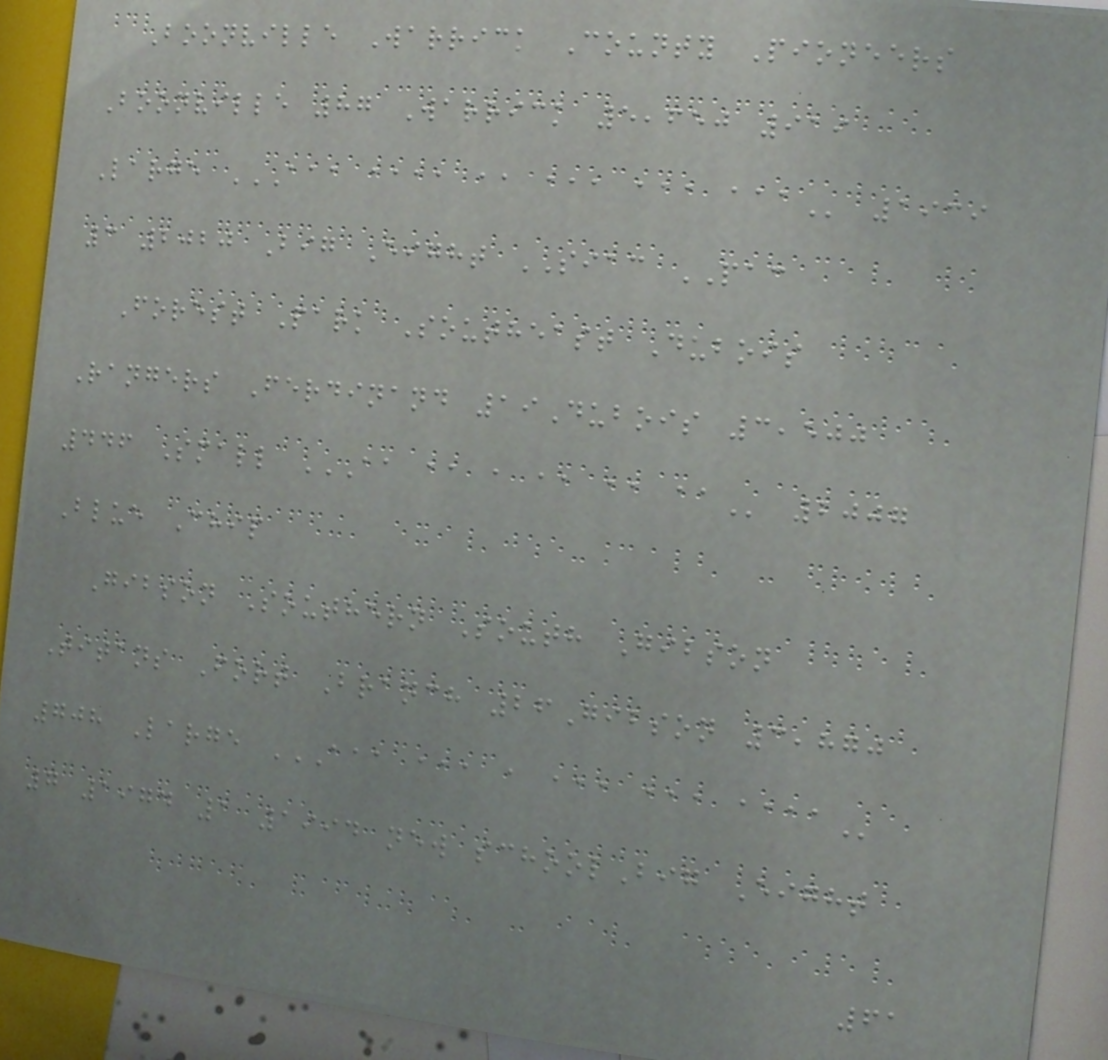Boonville Warrick County Pioneers
Boonville 87 Warrick 5,650 919
Large AAA AAAA AA AAA AAA AAA 1939
3 2020 Big Eight SIAC PAC
Forest Park Southeast Dubois
Rangers Ferdinand 19Dubois 3,500
446 Small AA AA A AA AA AA 2007
Blue Chip
Gibson Southern South Gibson
Titans Fort Branch 26Gibson 3,870
708 Large AAA AAA A AAA AAA AAAA
7 1974 1 1994 new schoolBig Eight
61
